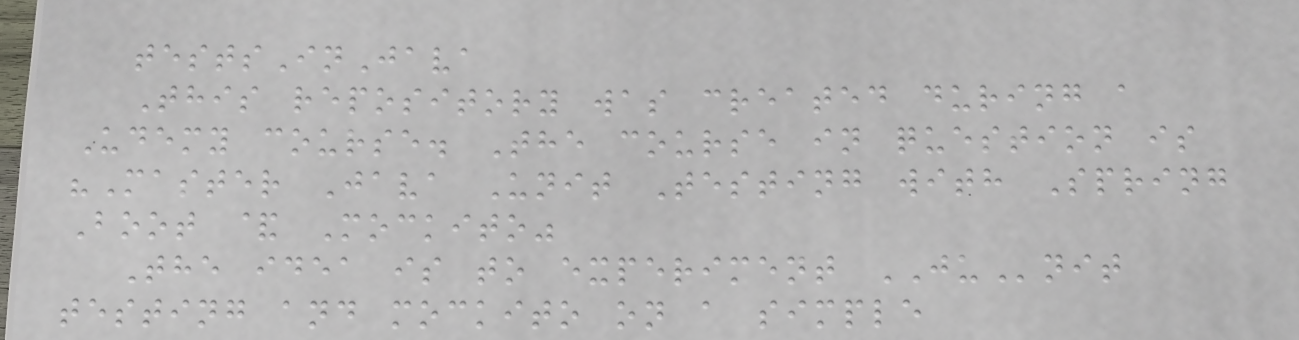testsInJava
This repository was created during a
Udemy course. The course in question is
"Master Java Unit Testing with Spring
Boot & Mockito"
The idea is to experiment JUnit
testing and mockito on a simple
